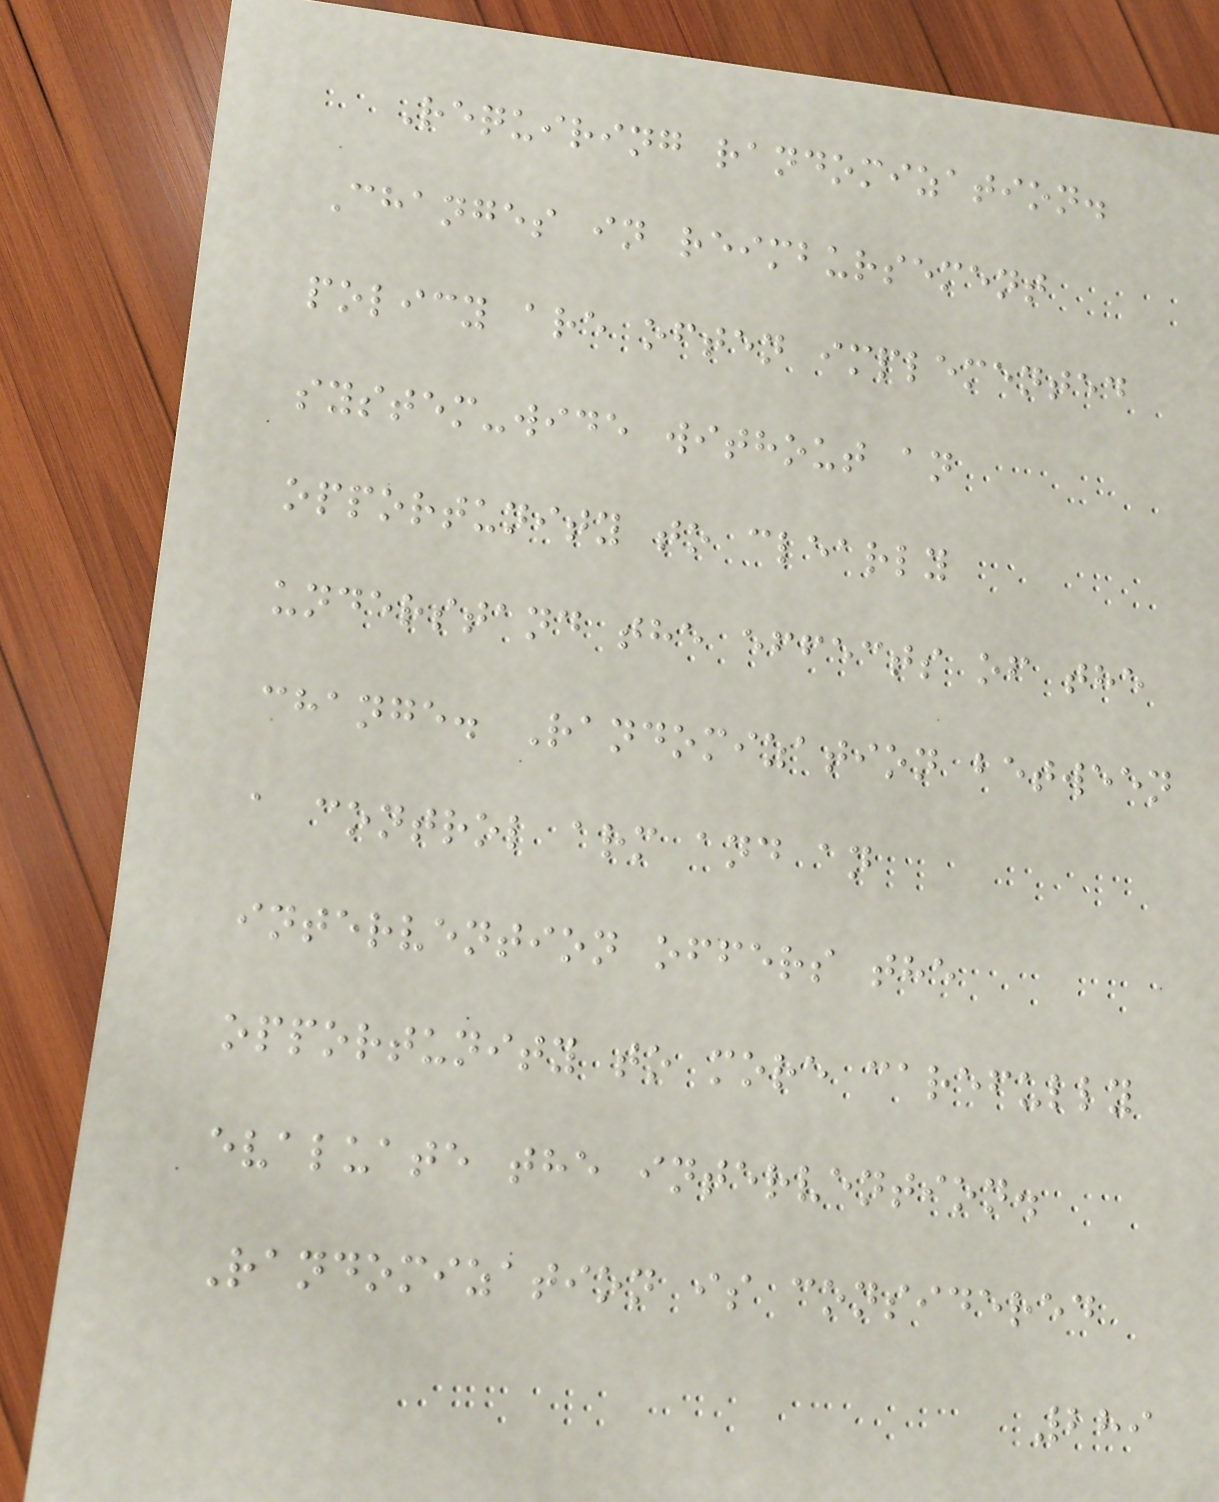Requiring randomization.
Changes in reimbursement
policy are often implemented
system-wide without an
opportunity to clearly
understand the effects of the
change. Randomization between
a control arm and an
intervention offers the
opportunity to more carefully
evaluate the intervention.
Randomization is considered
289
